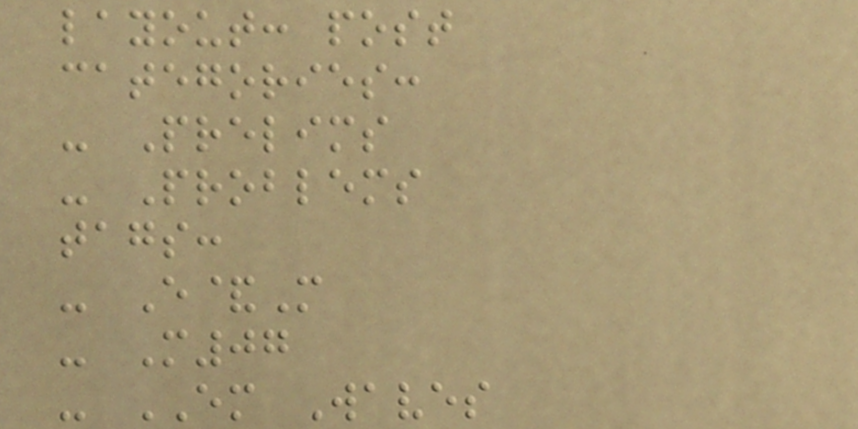layout: post
categories:
- Prelims
- Problems
tags:
- E&M
- M07
- EM Waves
